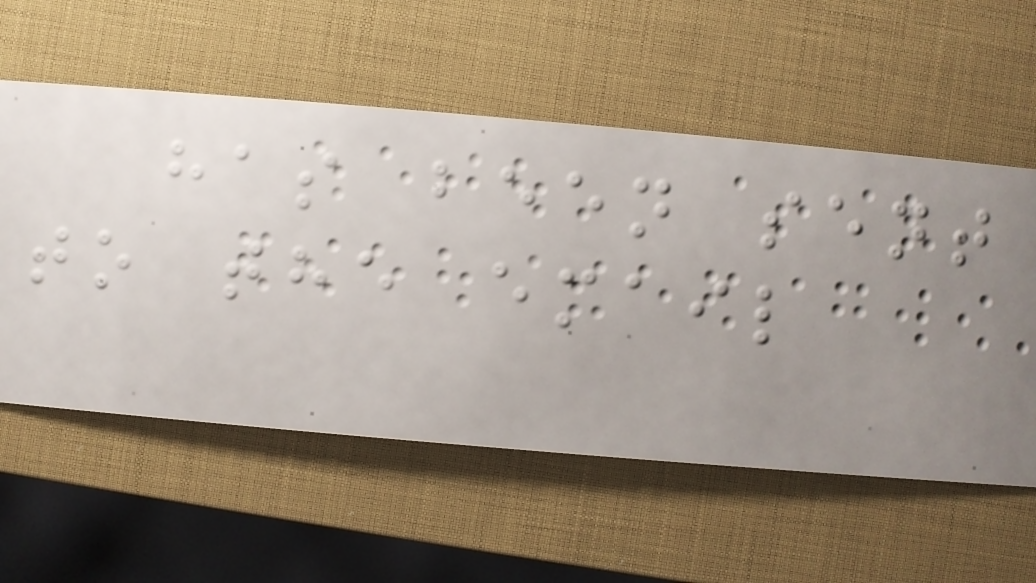has been sent
to the email
